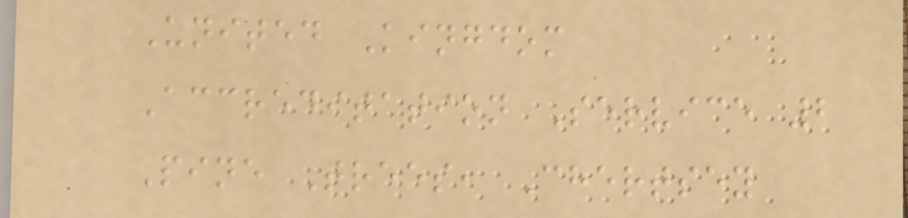United Kingdom
Accreditation Service 2
Pine Trees, Chertsey
